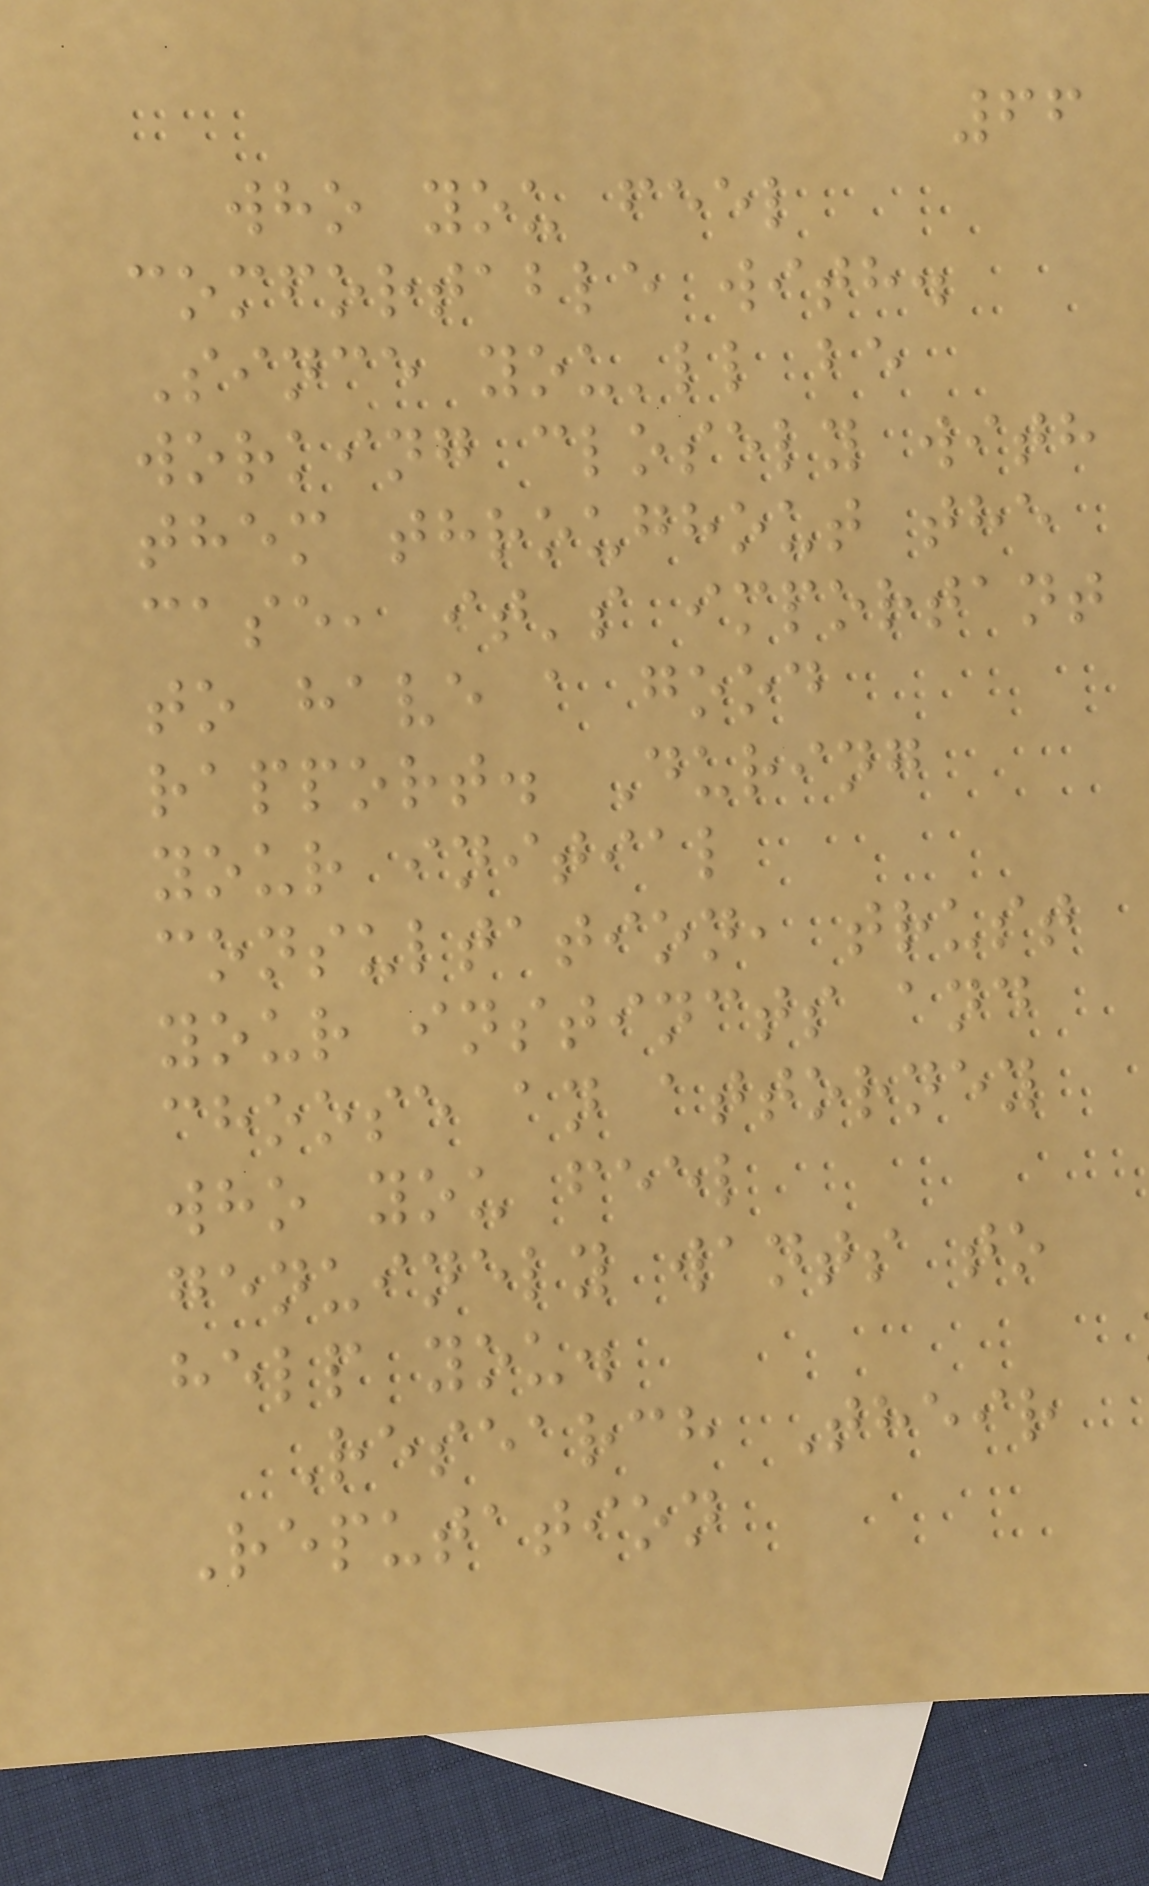66
who you feel
comfortable with.
Since you'll be
working closely with
them throughout the
case, it's important
to have a good
rapport. During
your initial
consultation, trust
your instincts and
choose an attorney
who you feel
genuinely wants to
help you.
Research Their
Reputation
